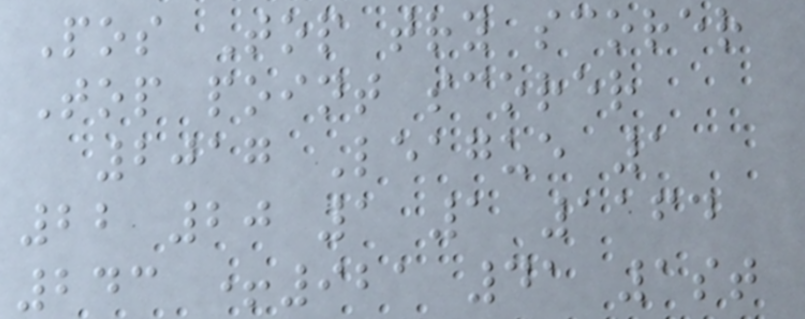Pos Top try scorer
Top point scorer
2017 League 1
22 20 1 1 1164
243 +921 41 1st
